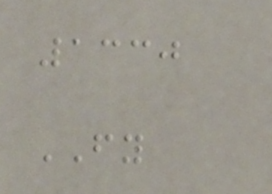1330
FY
